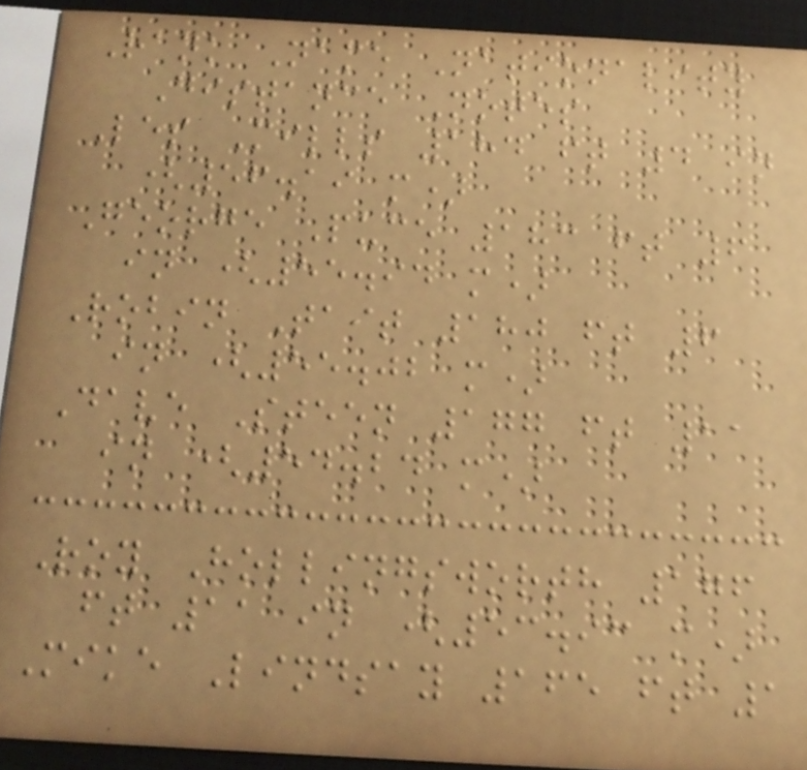Rank Name Nationality
Distance Notes
Les Mills 184 ft 4 in
(56.19 m)
George Puce 183 ft 6
in (55.94 m)
Robin Tait 180 ft 6
in (55.02 m)
Dave Steen 177 ft 11
in (54.24 m)
Roy Hollingsworth 176
ft 11 in (53.93 m)
Mike Lindsay 165 ft 1
